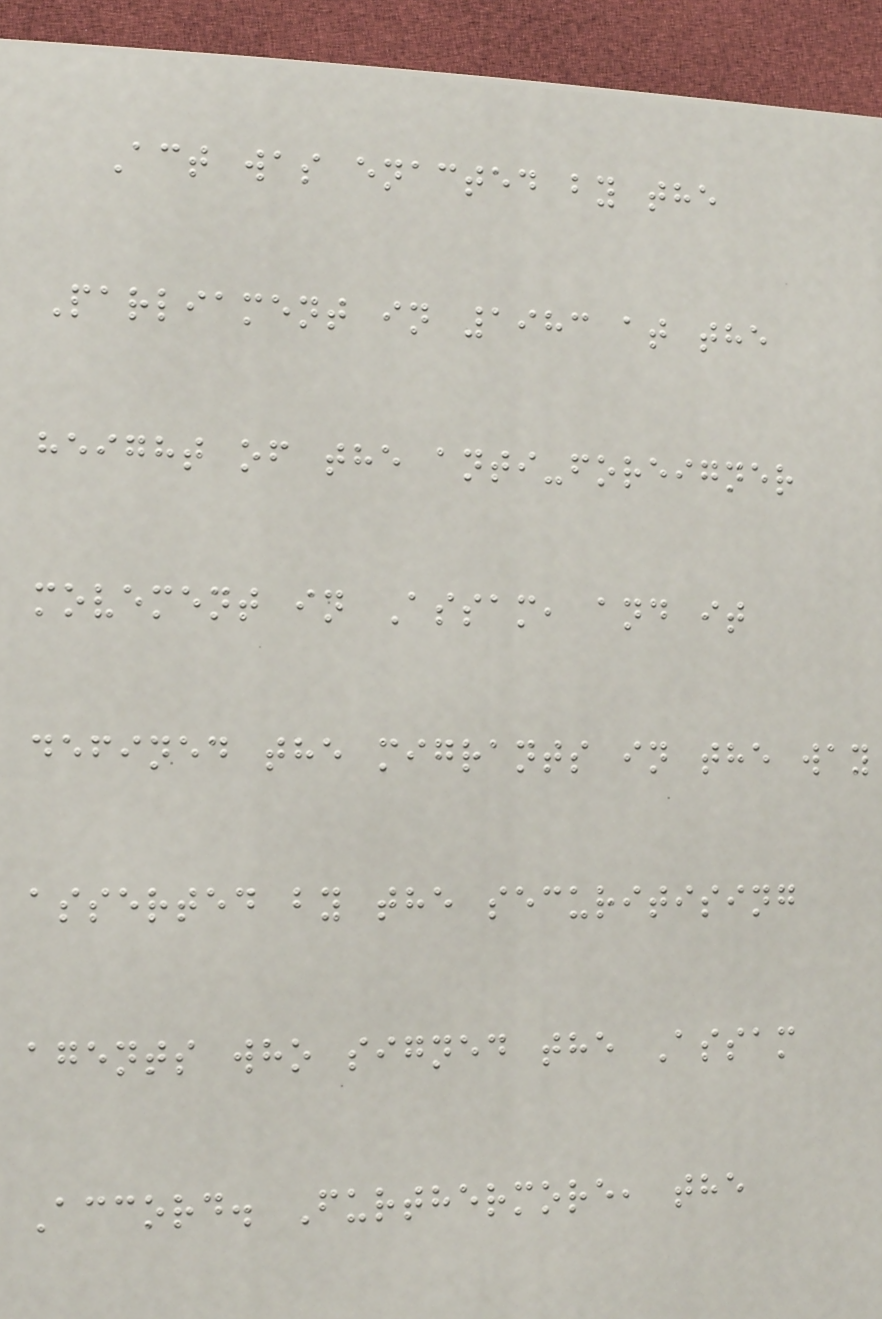Act was enacted by the
Parliament in 1983 at the
height of the anti-foreigner
movement in Assam, and it
defined the migrants in the way
asserted by the securitising
agents who signed the Assam
Accord. Furthermore, the
